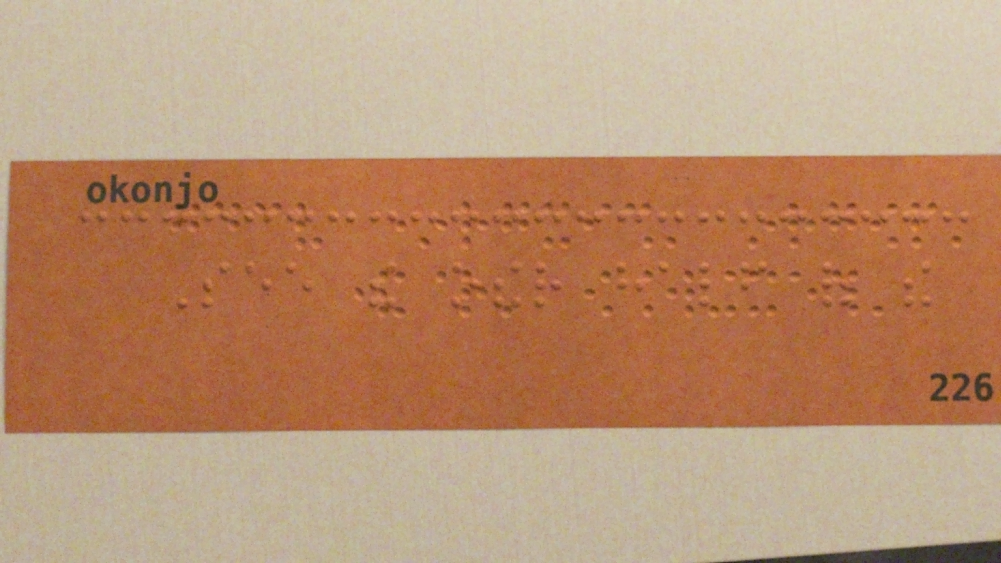See the other half of the
